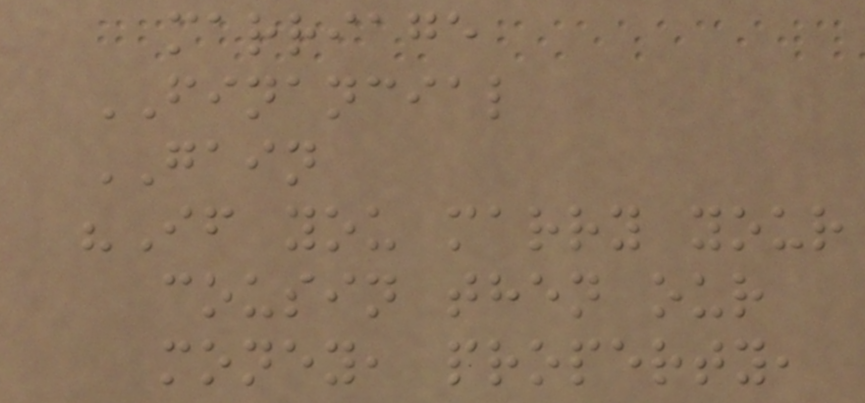marriage
FINANCIAL
GAIN
"If you marry your
cousin then our
money, property,
